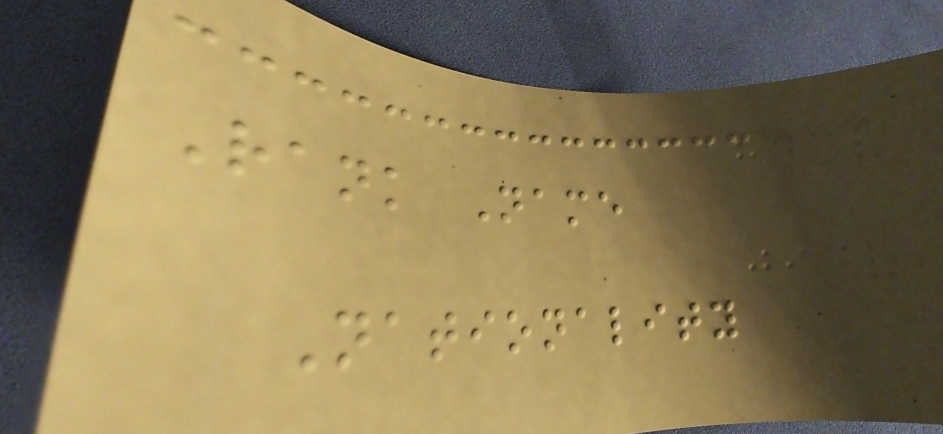Rank Name
Nationality
